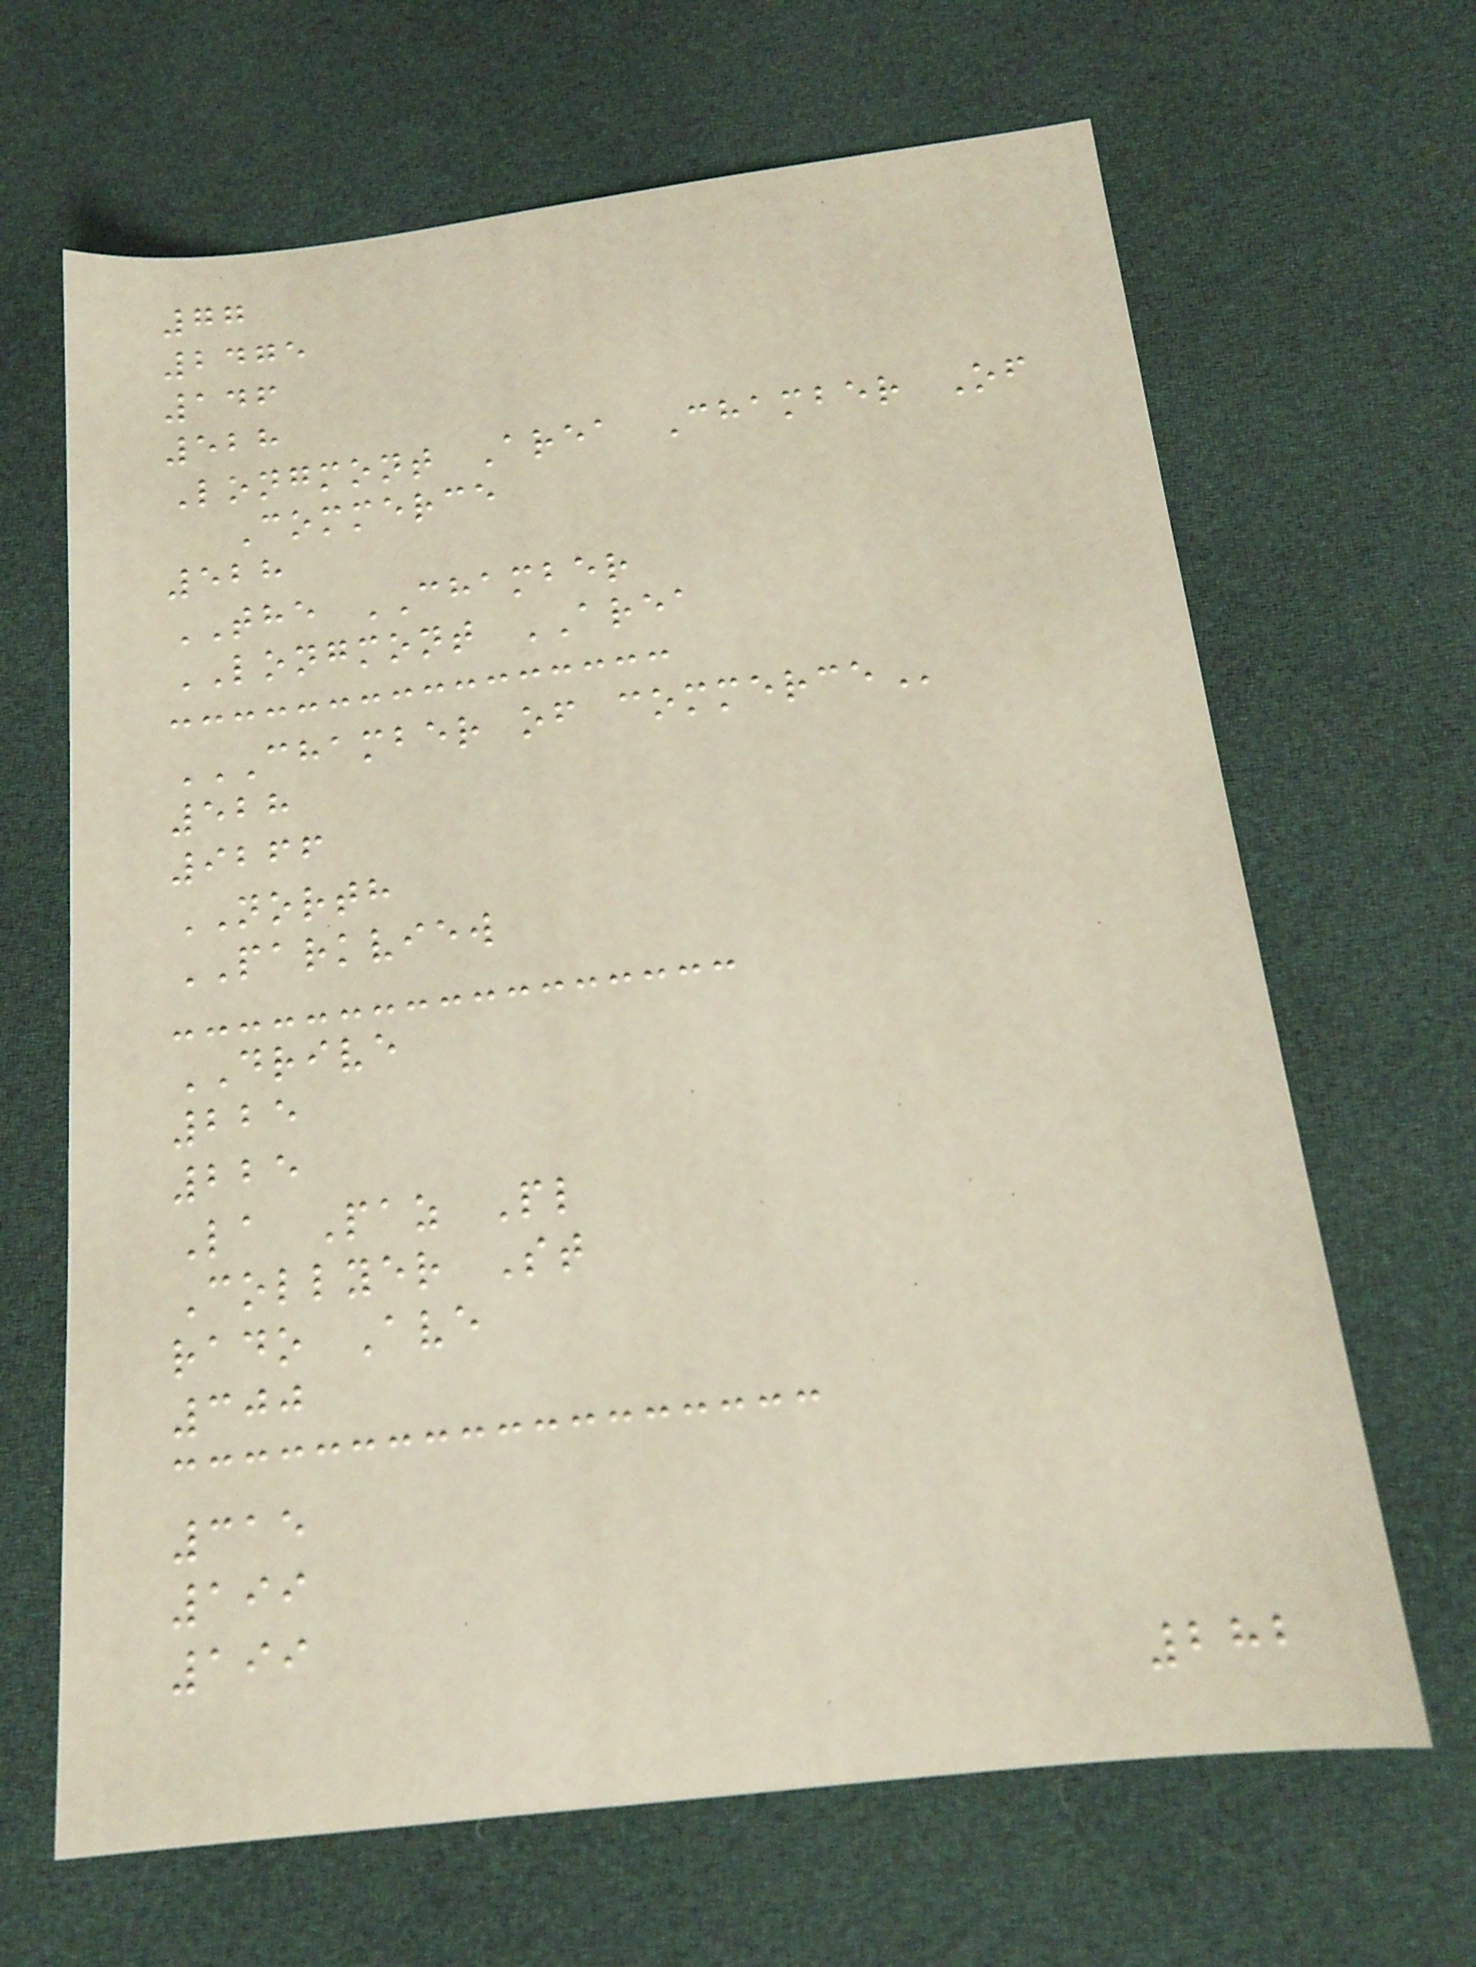77
2475
146
528
Longmont Area Chamber Of
Commerce
528
THE CHAMBER
LONGMONT AREA
CHAMBER OF COMMERCE
528
9266
NORTH
PARKVIEW
DRIVE
225
225
La Paz Pl
Collyer St
rado Ave
300
315
199
199
282
